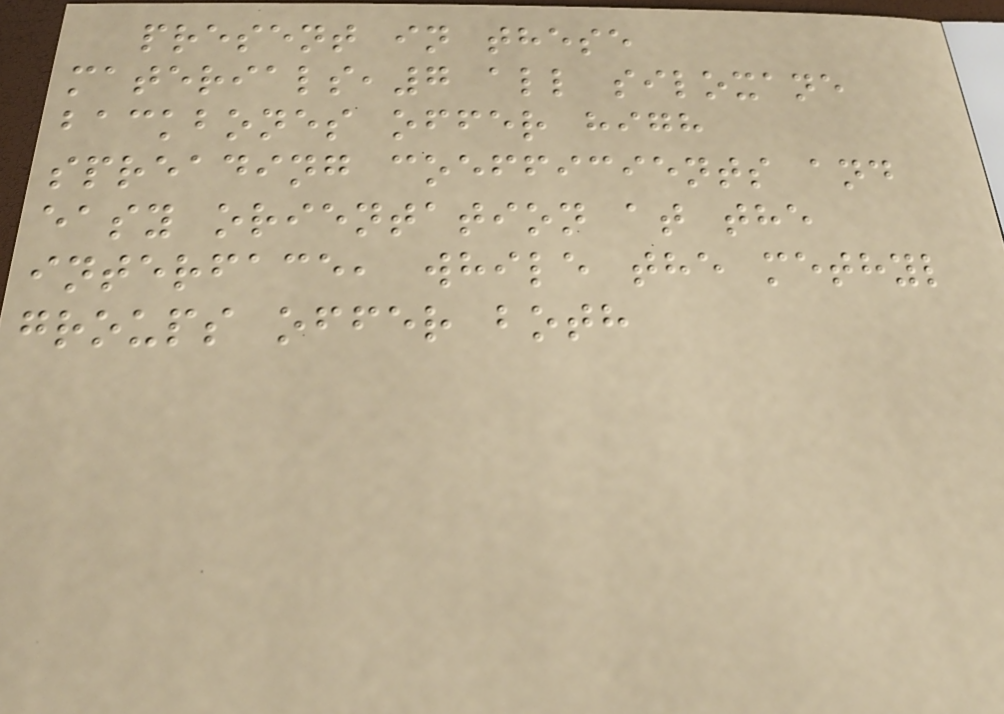present in these
materials,7 all siloxane
backbones offer high
spreading coefficients and
easy orientation at the
interface, while the methyl
groups offer both
